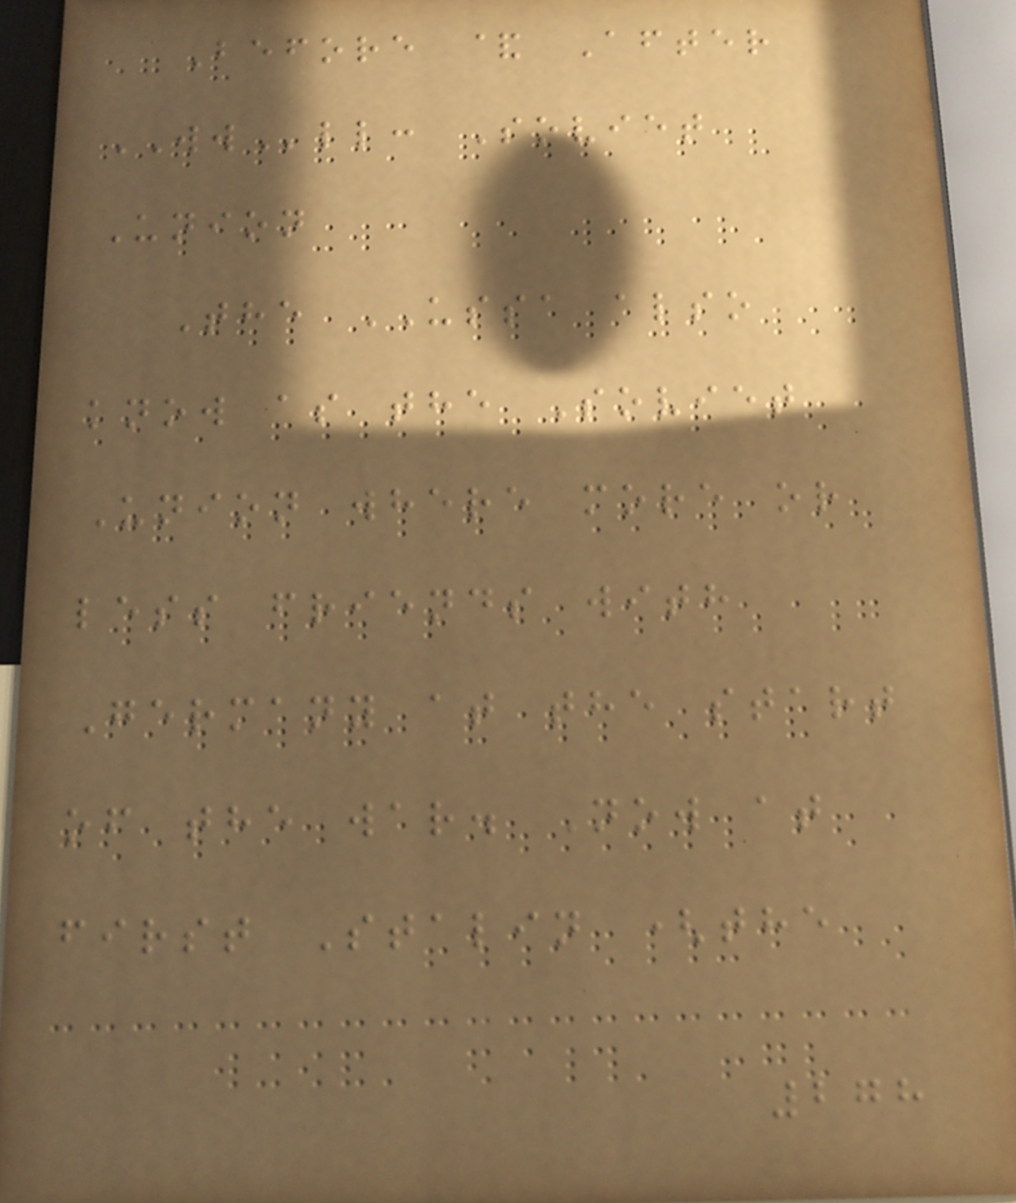Before & After
WWll: Soviet
Union
The USSA also
know as the Soviet
Union where more or
less friends with
Germany at the start
of the war. Now at
first Stalin (the
278
